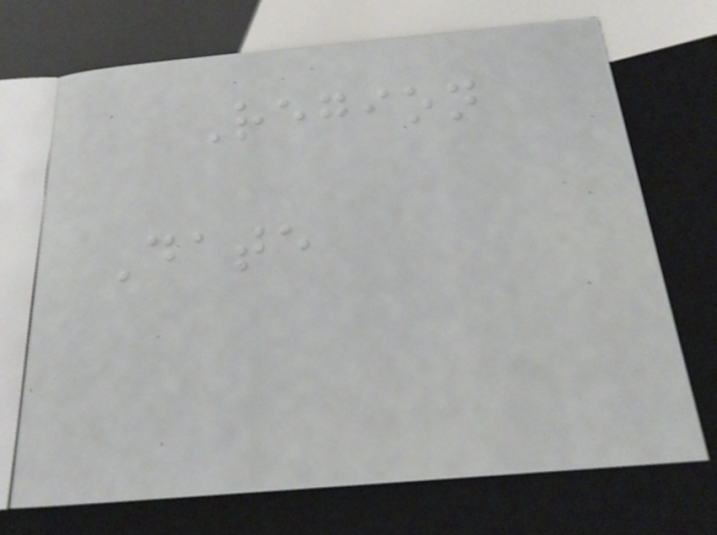Region
Date
